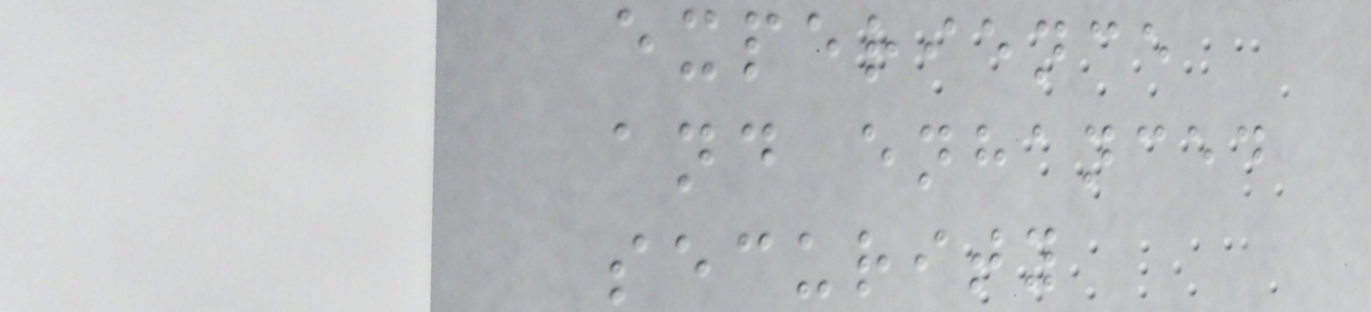experience
and enhanced
security
